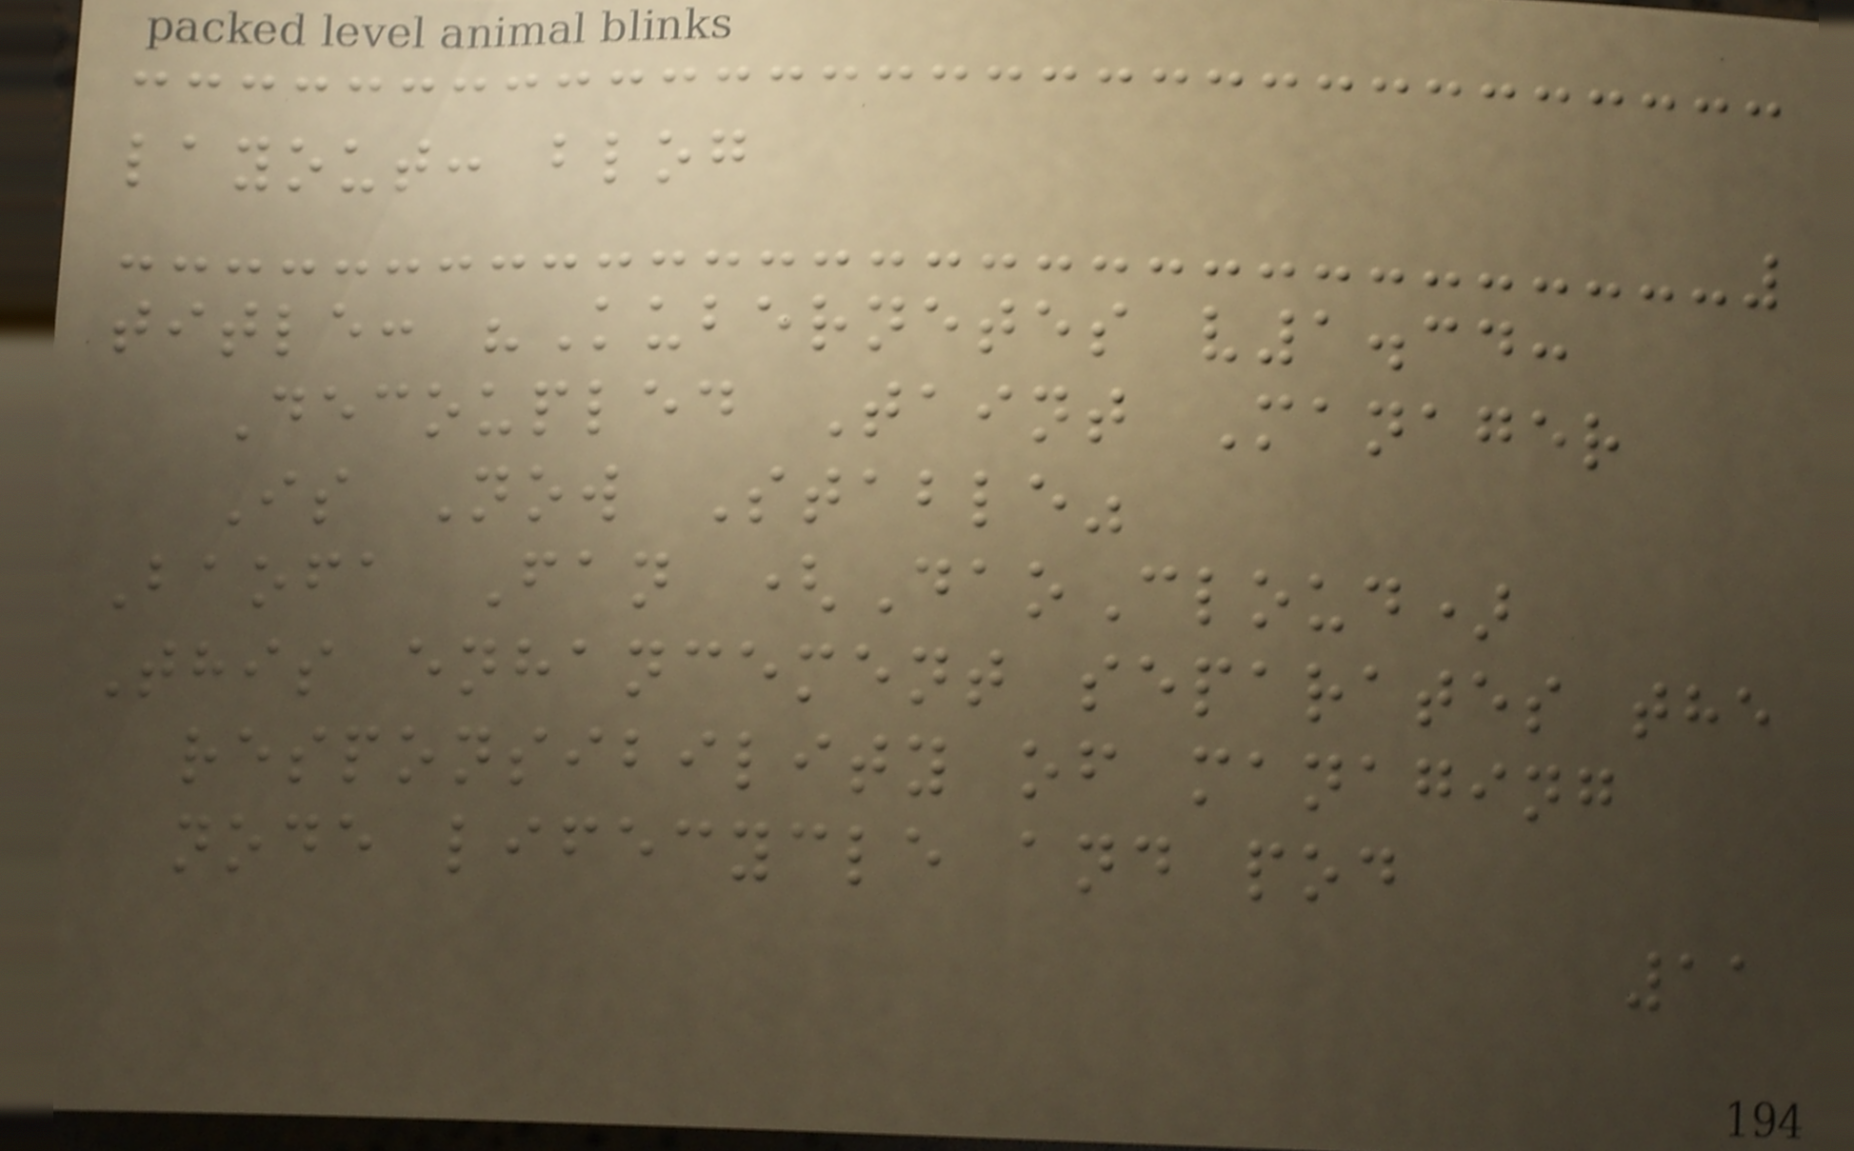layout: blog
title: "Kubernetes v1.34:
Decoupled Taint Manager
Is Now Stable"
Baofa Fan (DaoCloud)
This enhancement separates the
responsibility of managing
node lifecycle and pod
11
